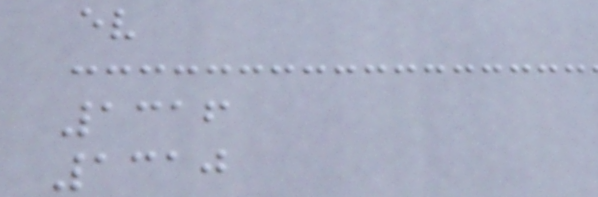ev
1316
1310
